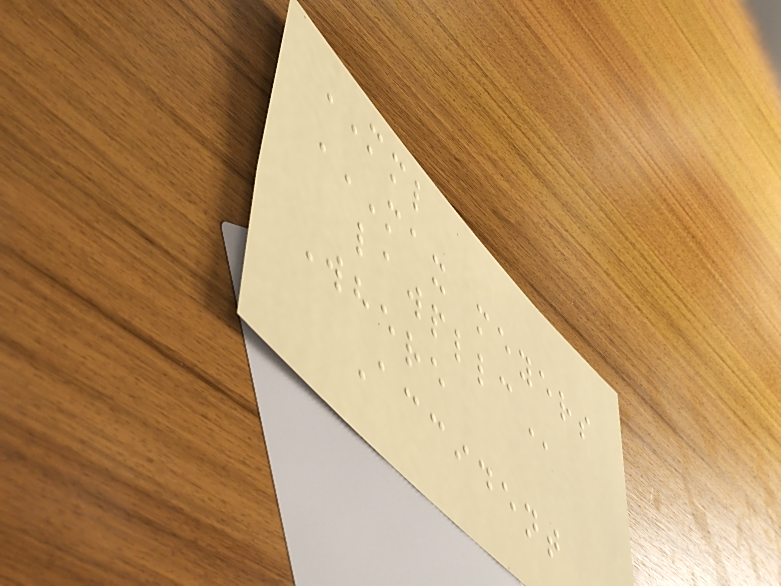MML
MAX MEYERS
LAWPLLC
Where
Accident
